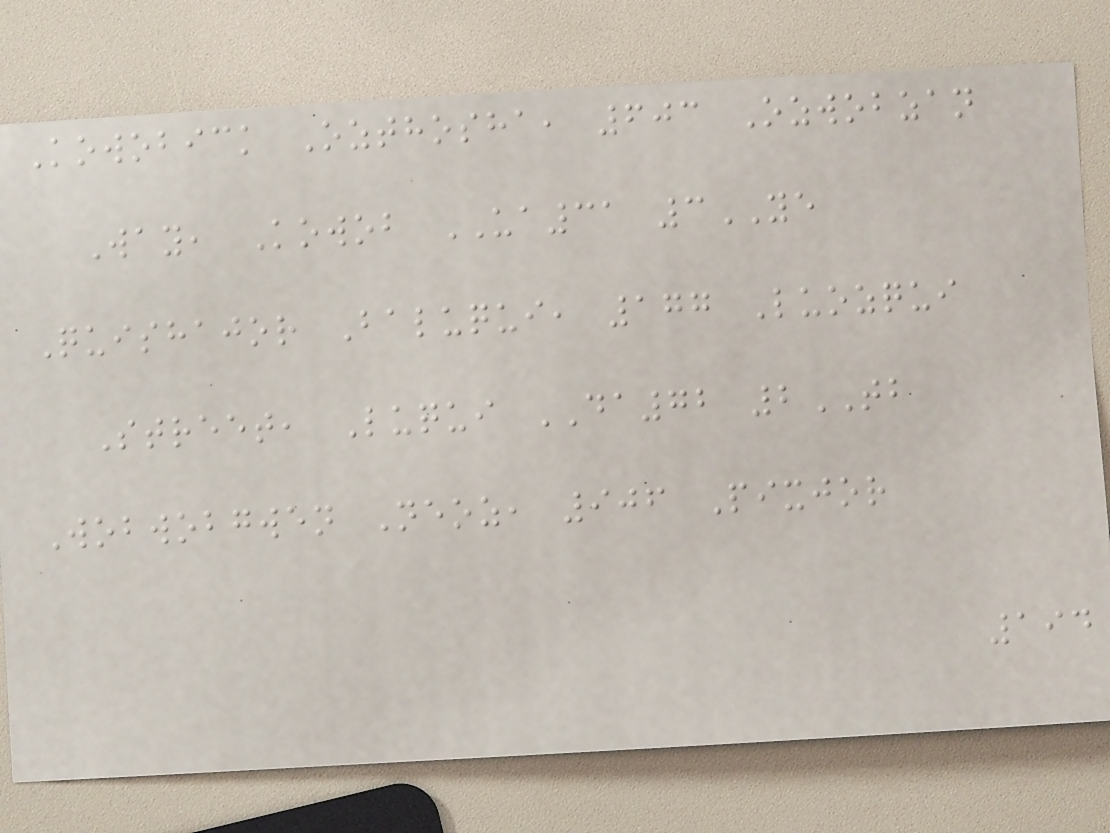Kowobick Ozthosha, 603 Ozwobzan
Way, Kowob UA31 3YE
Quishajor Baluqui, 177 Luozqui
Street, Luqui DA72 2TB
Wobwobgwen Neoz, 906 Pixjor
194
